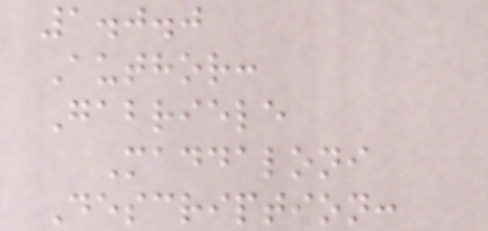1.0.0
Author:
Gabriele
Maddaloni
Description:
